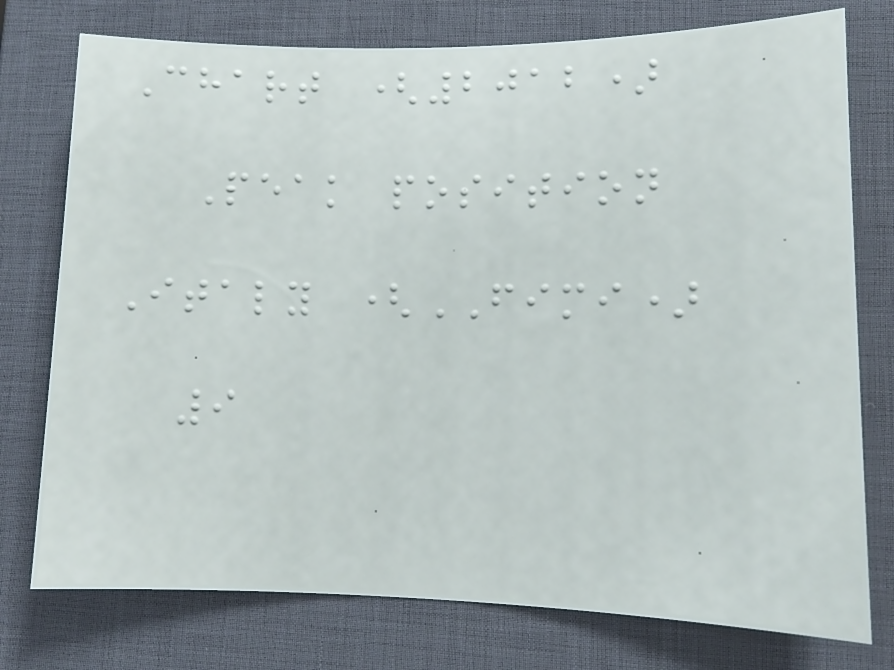Chart (2012)
Peak position
Italy (FIMI)
9
